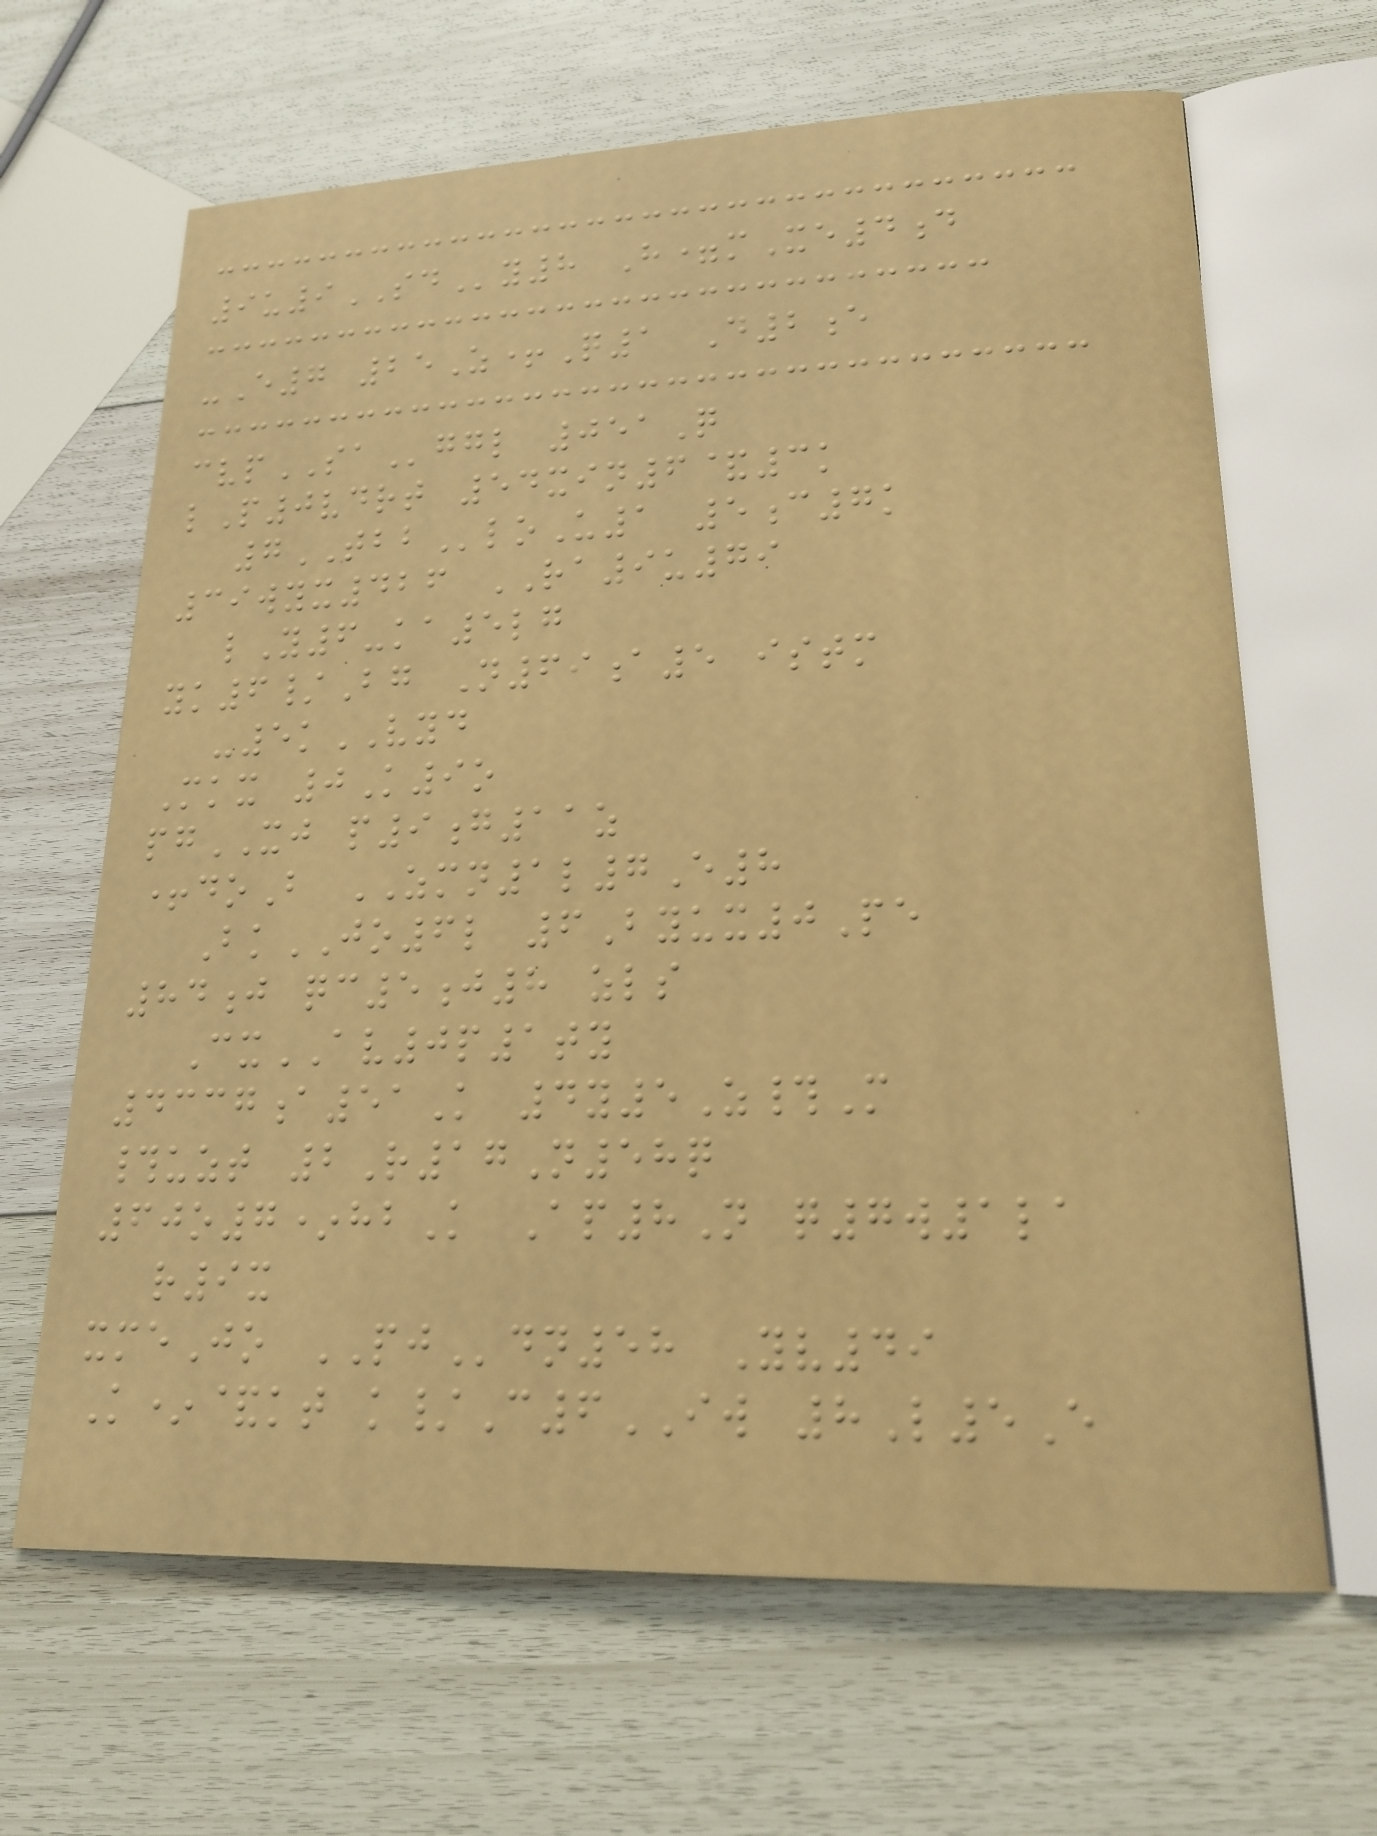9u9SDy8 H=mXe4d
-E7 25Z+Q1 D2e
cvpSAggl 051Q
lP0vdrt 54xin6&3k
7TBBloU1 5c7k
39wyx426 RA9u79
lY6-ka5lg
yk6/Bg N69a5 istm
-5kVYD
Mkx 0K9o
pgXJ p9g11z
+doB ZMN1l7E8
BkJO6l 6Byux0Pe
84j qc5j8 zls
CxAV0p1ty
4337a51K 4y5Z#M
#uzt 2R17N58q
60o7*hbK Ap8N q7w1la
r9x
xmeJo PJdn58 Yv49
K*&kt k/C6IW 8L5E
